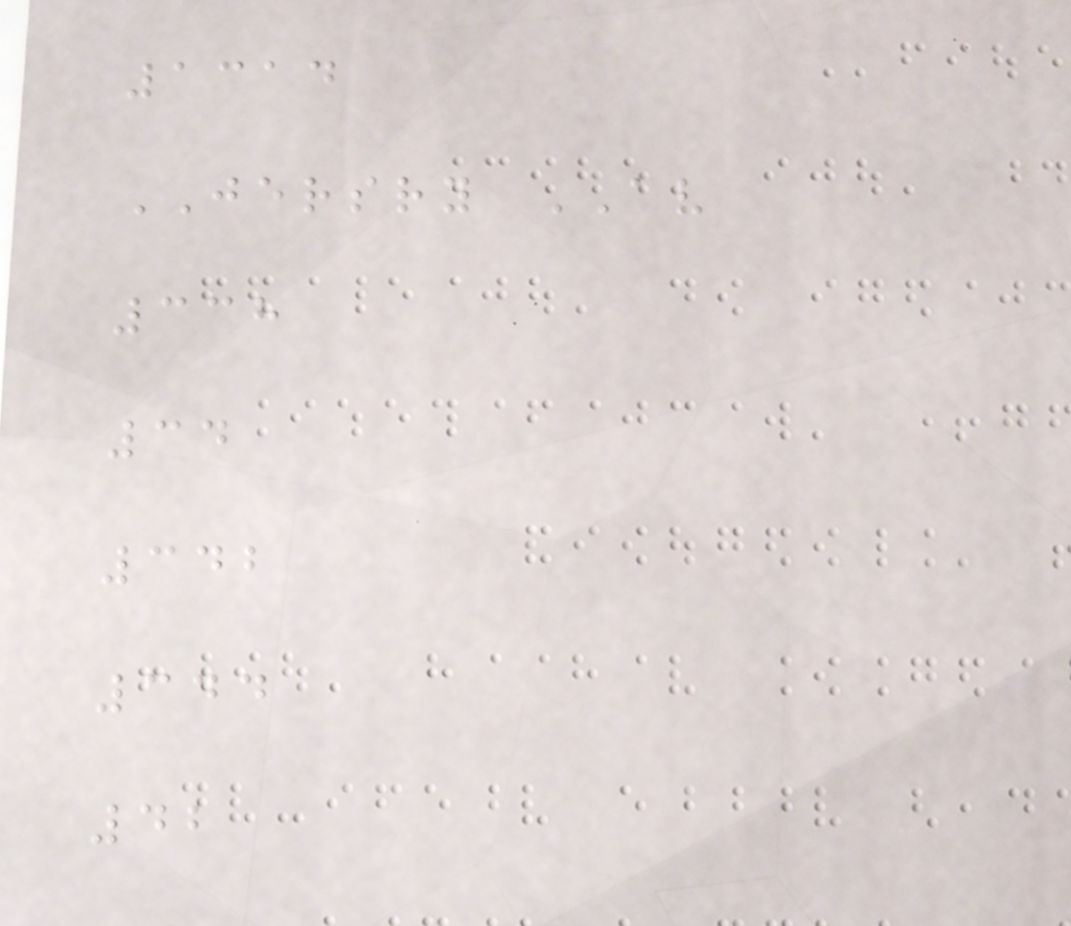1314
JERSRY AV
338
34
342
344
42
